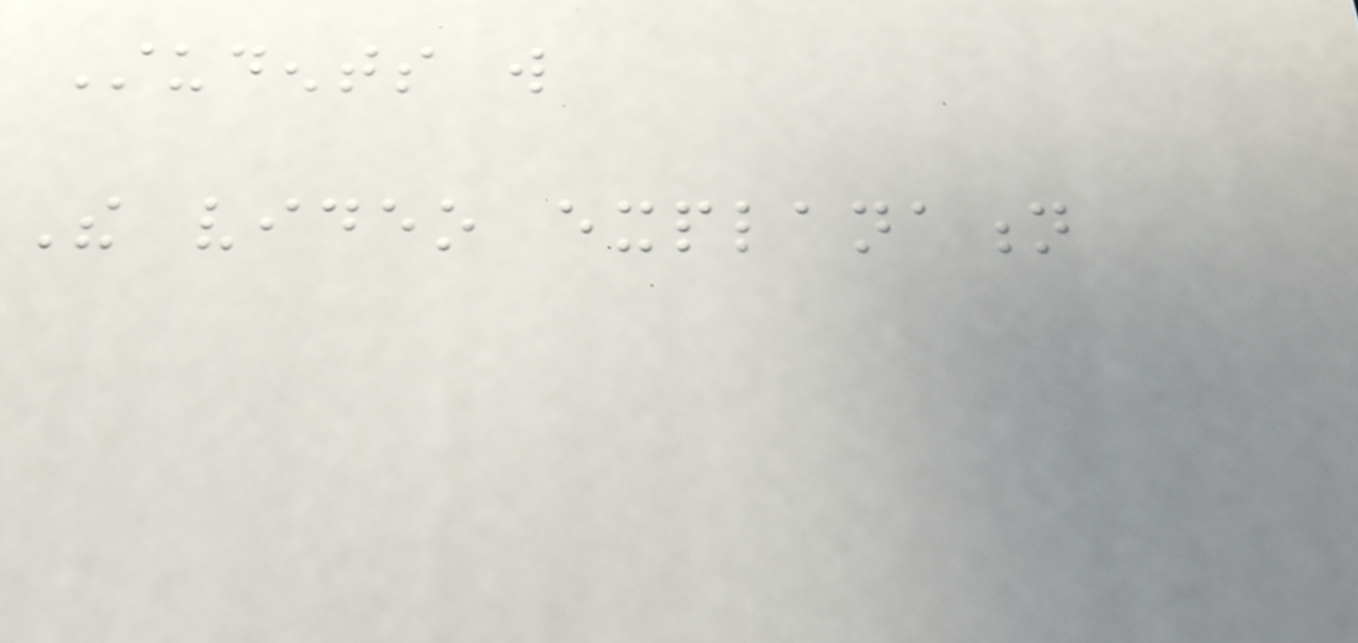Students will
The video explanation
